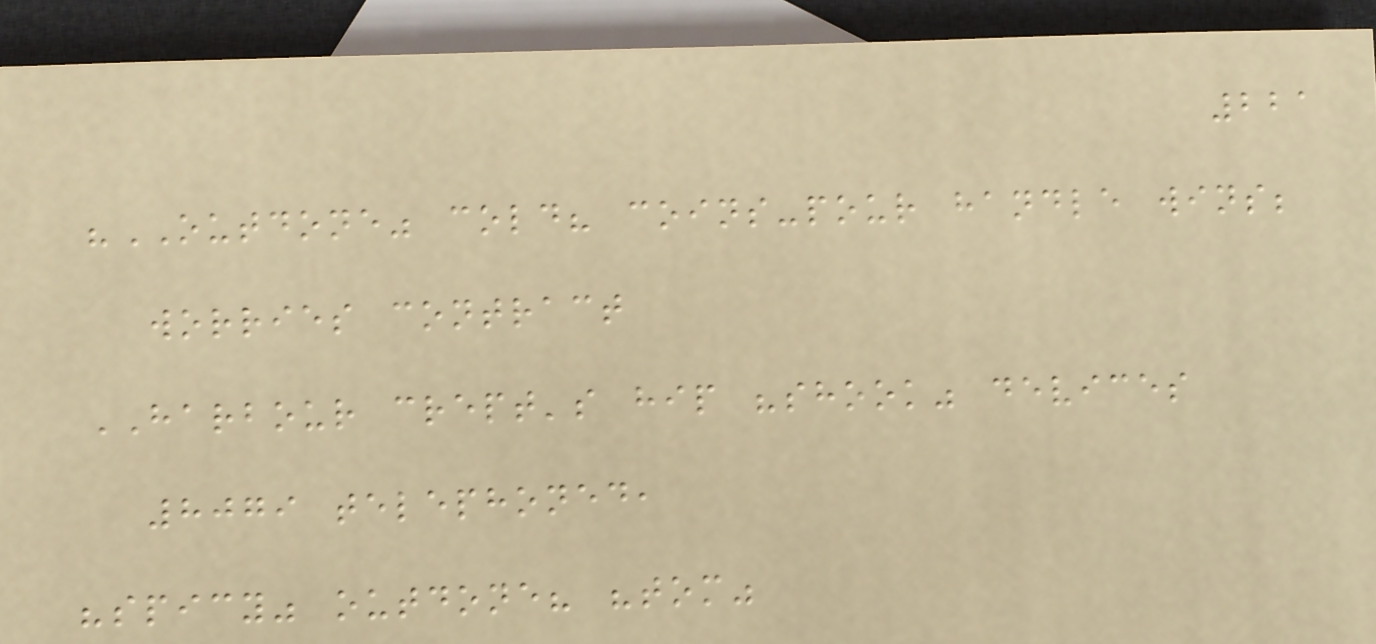221
"OUTDONE" cold? coins-pour handle wins;
worries contract
HARBOUR crept's hip "shook" devices
8079 telephoned,
"spicy" outdone? "tom"
